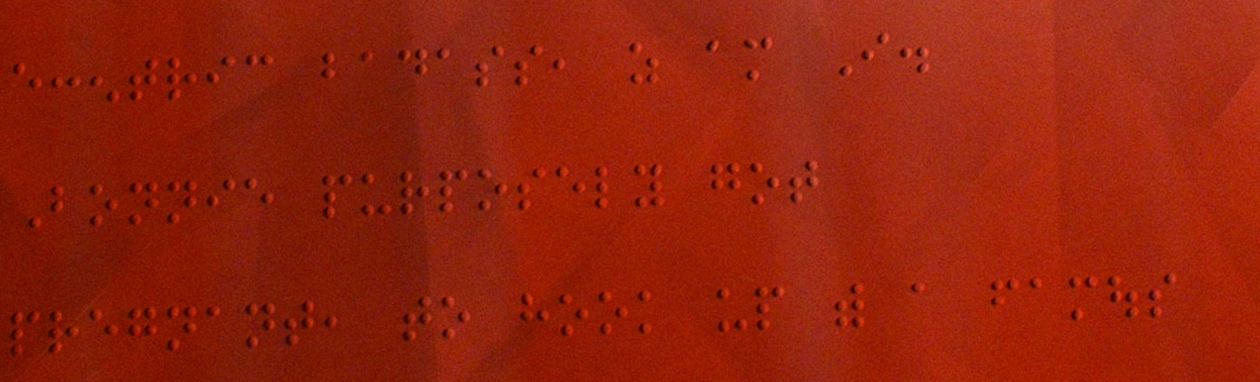eccentric badass, as am I.
Bonnie purposely got
pregnant, to hook up with a famous
